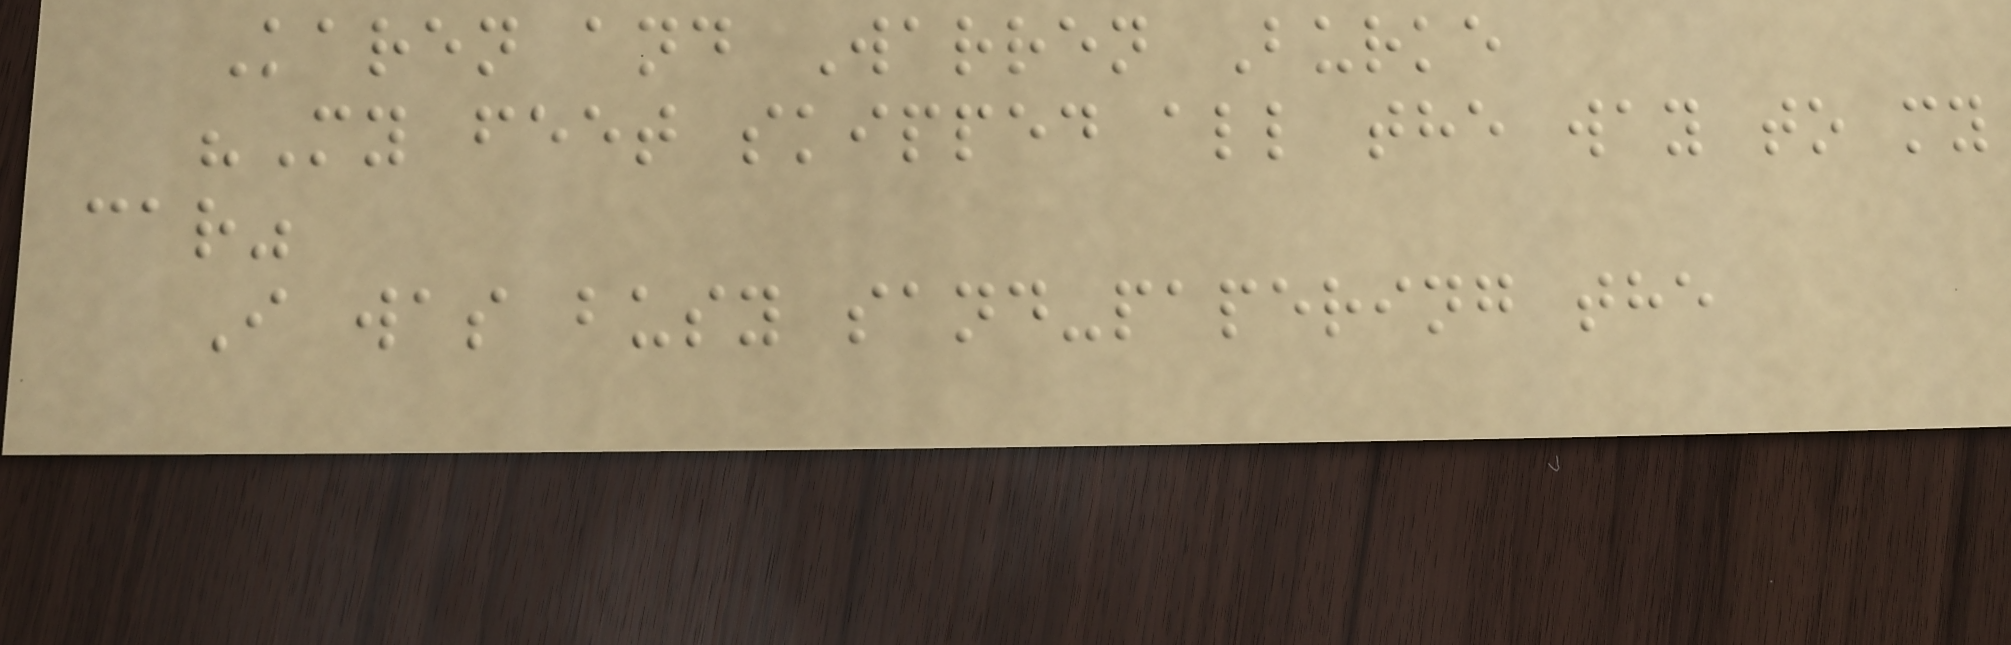Karen and Warren Burke
"My feet skipped all the way to my
car"
I was busy sand-papering the
